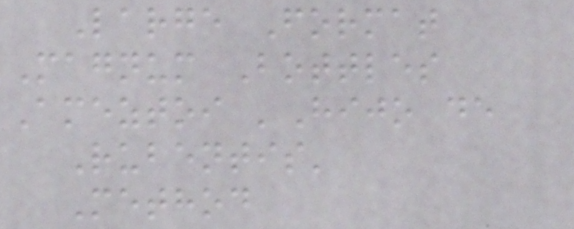Large Format
Magnum Bottles
Ameztoi 'Hijo de
Rubentis'
Method
